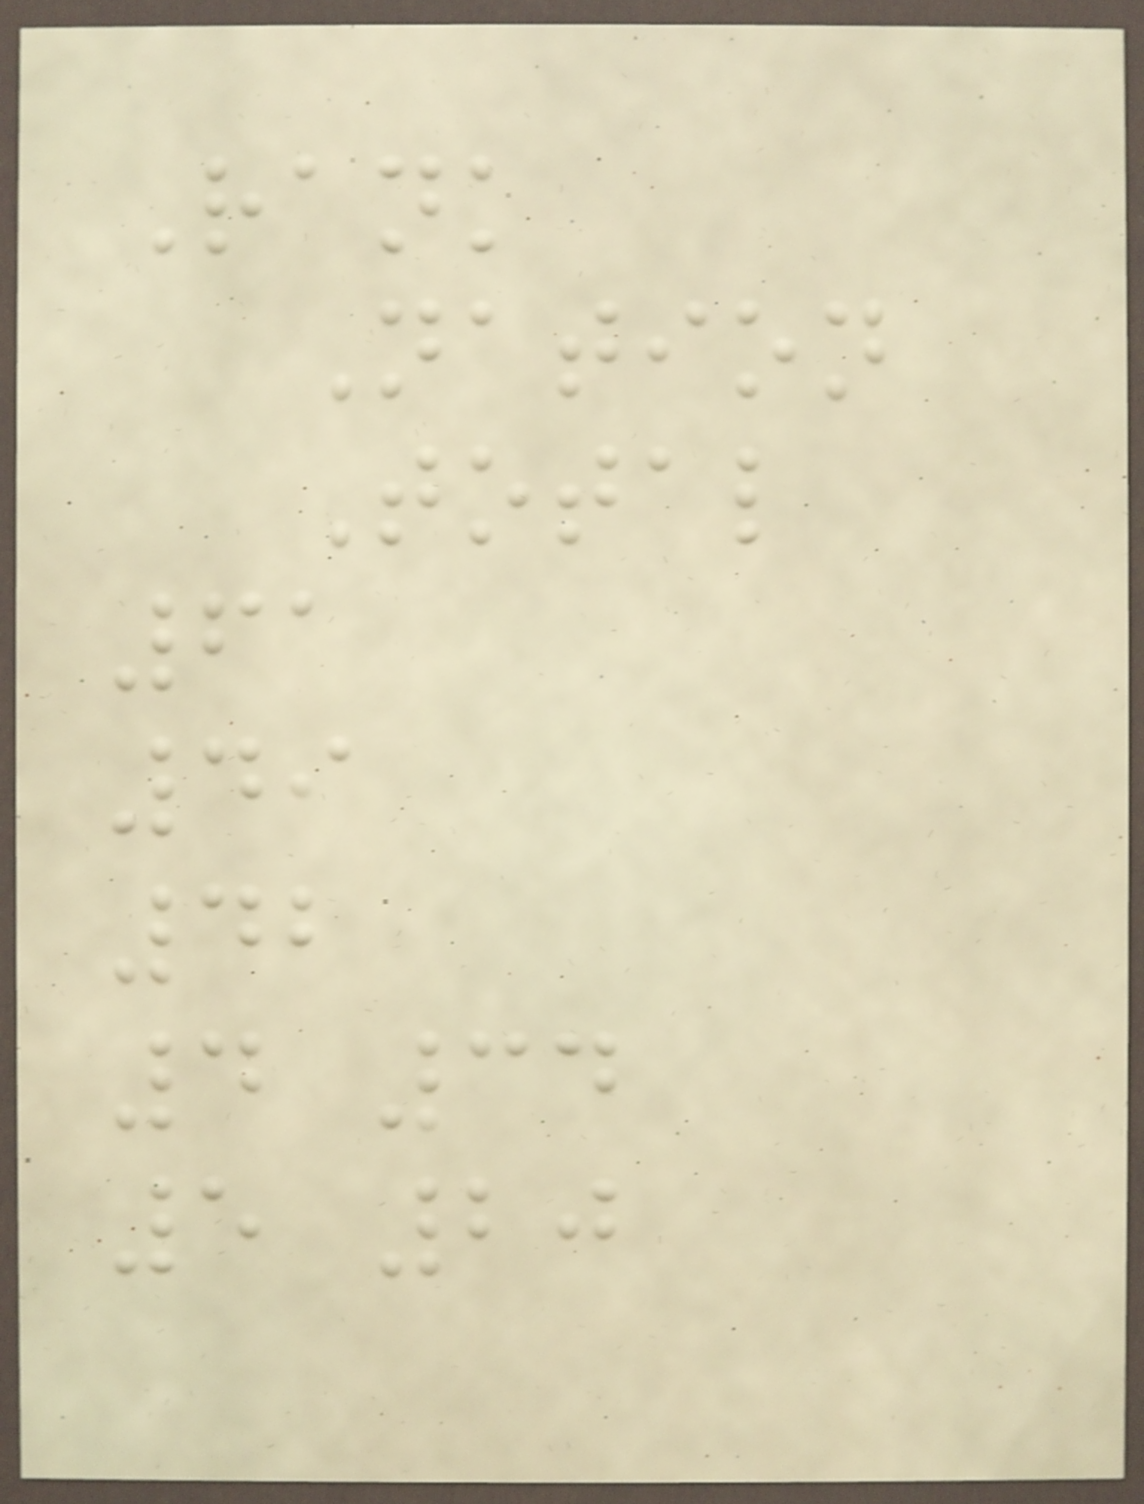Rank
Nation
Total
61
49
42
4 34
5 20
